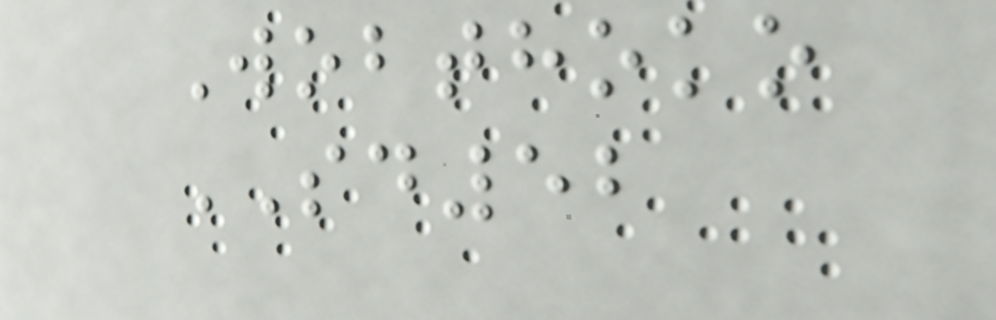Wobthoko
SD52
